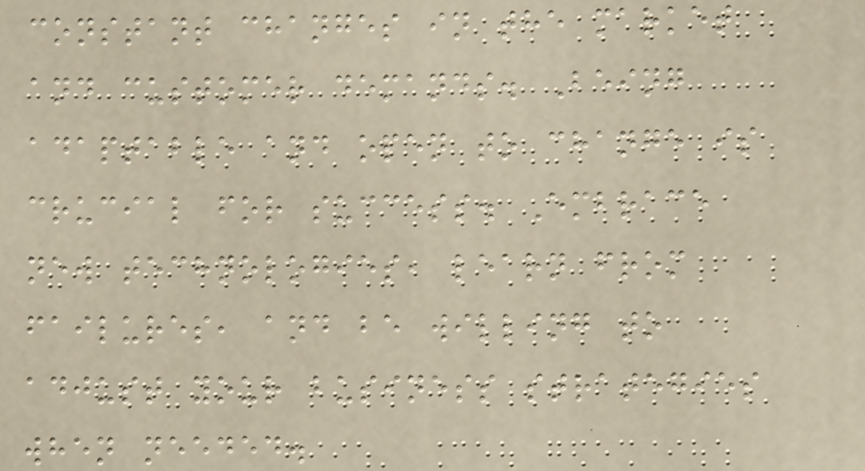constant changes in the market
and customer demands. Being
adaptable and open to change is
crucial for success. Embrace
new technologies, learn from
failures, and be willing to
adjust your business strategies
when needed.
